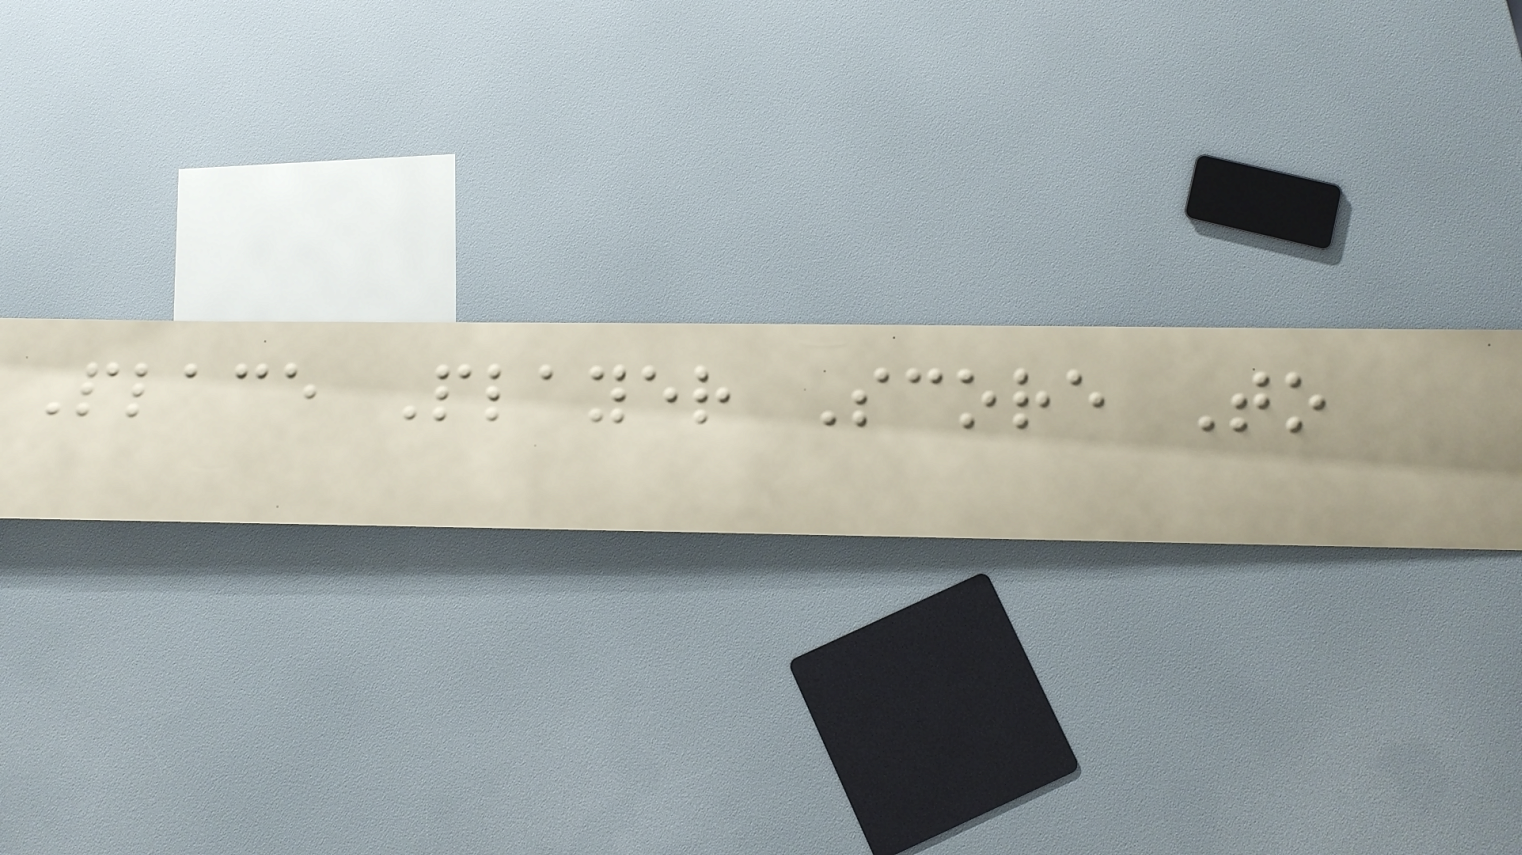Place Player Score To
